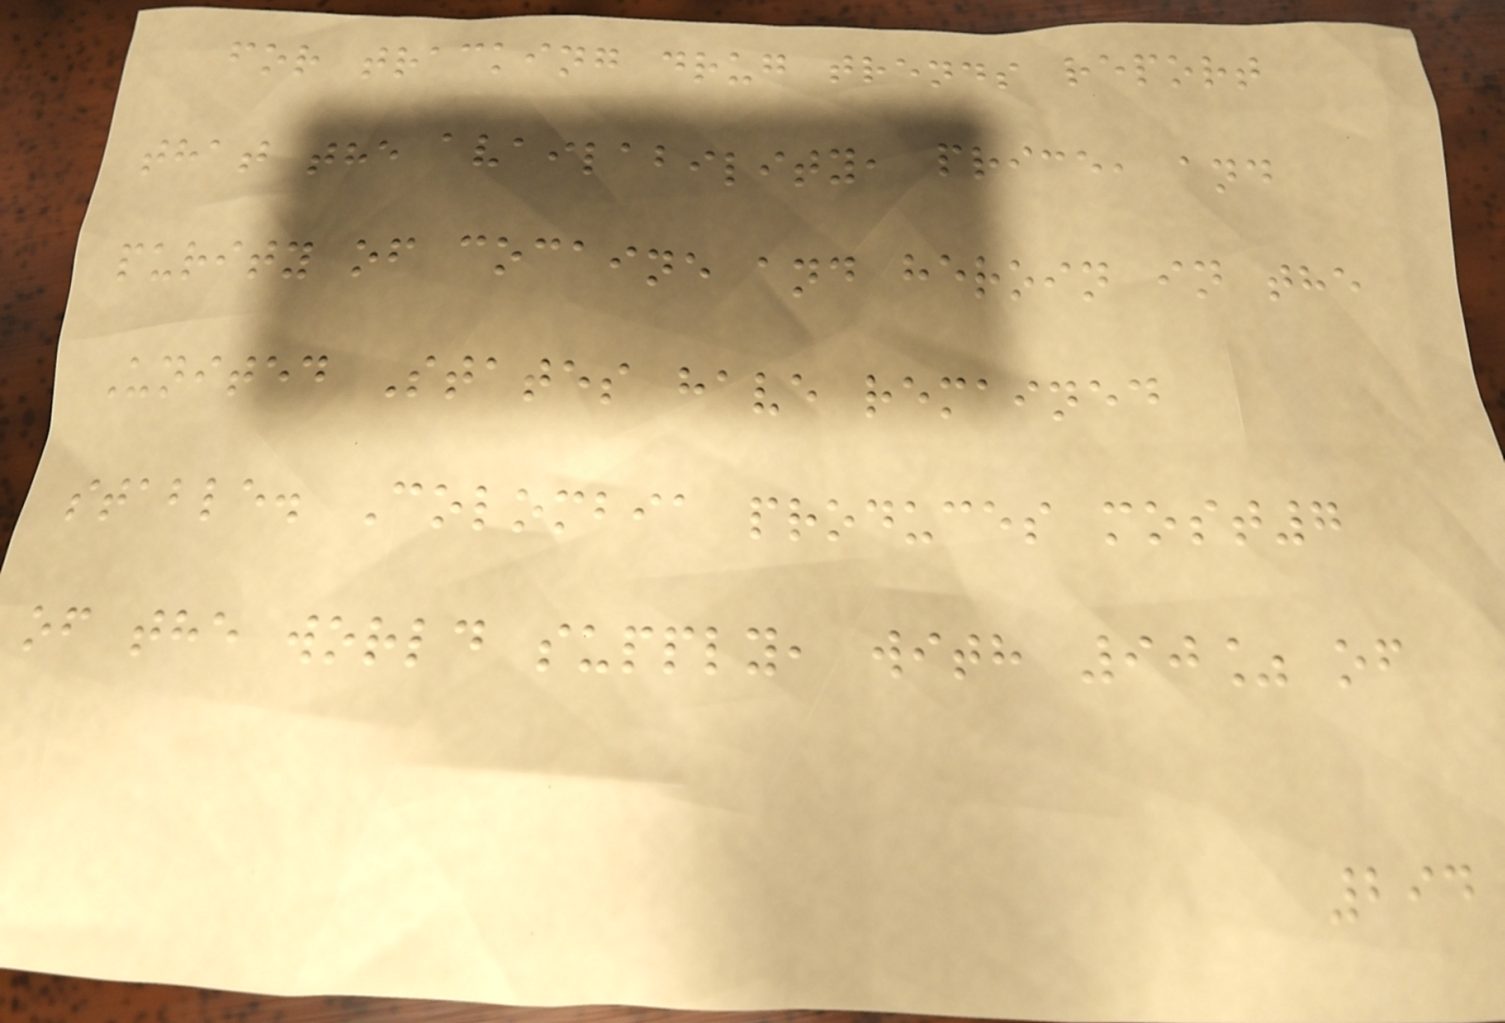for tracking drug trends report
that the availability, price, and
purity of cocaine and heroin in the
United States have remained
stable. Colombia produces most7
of the world supply, with 90% of
294
